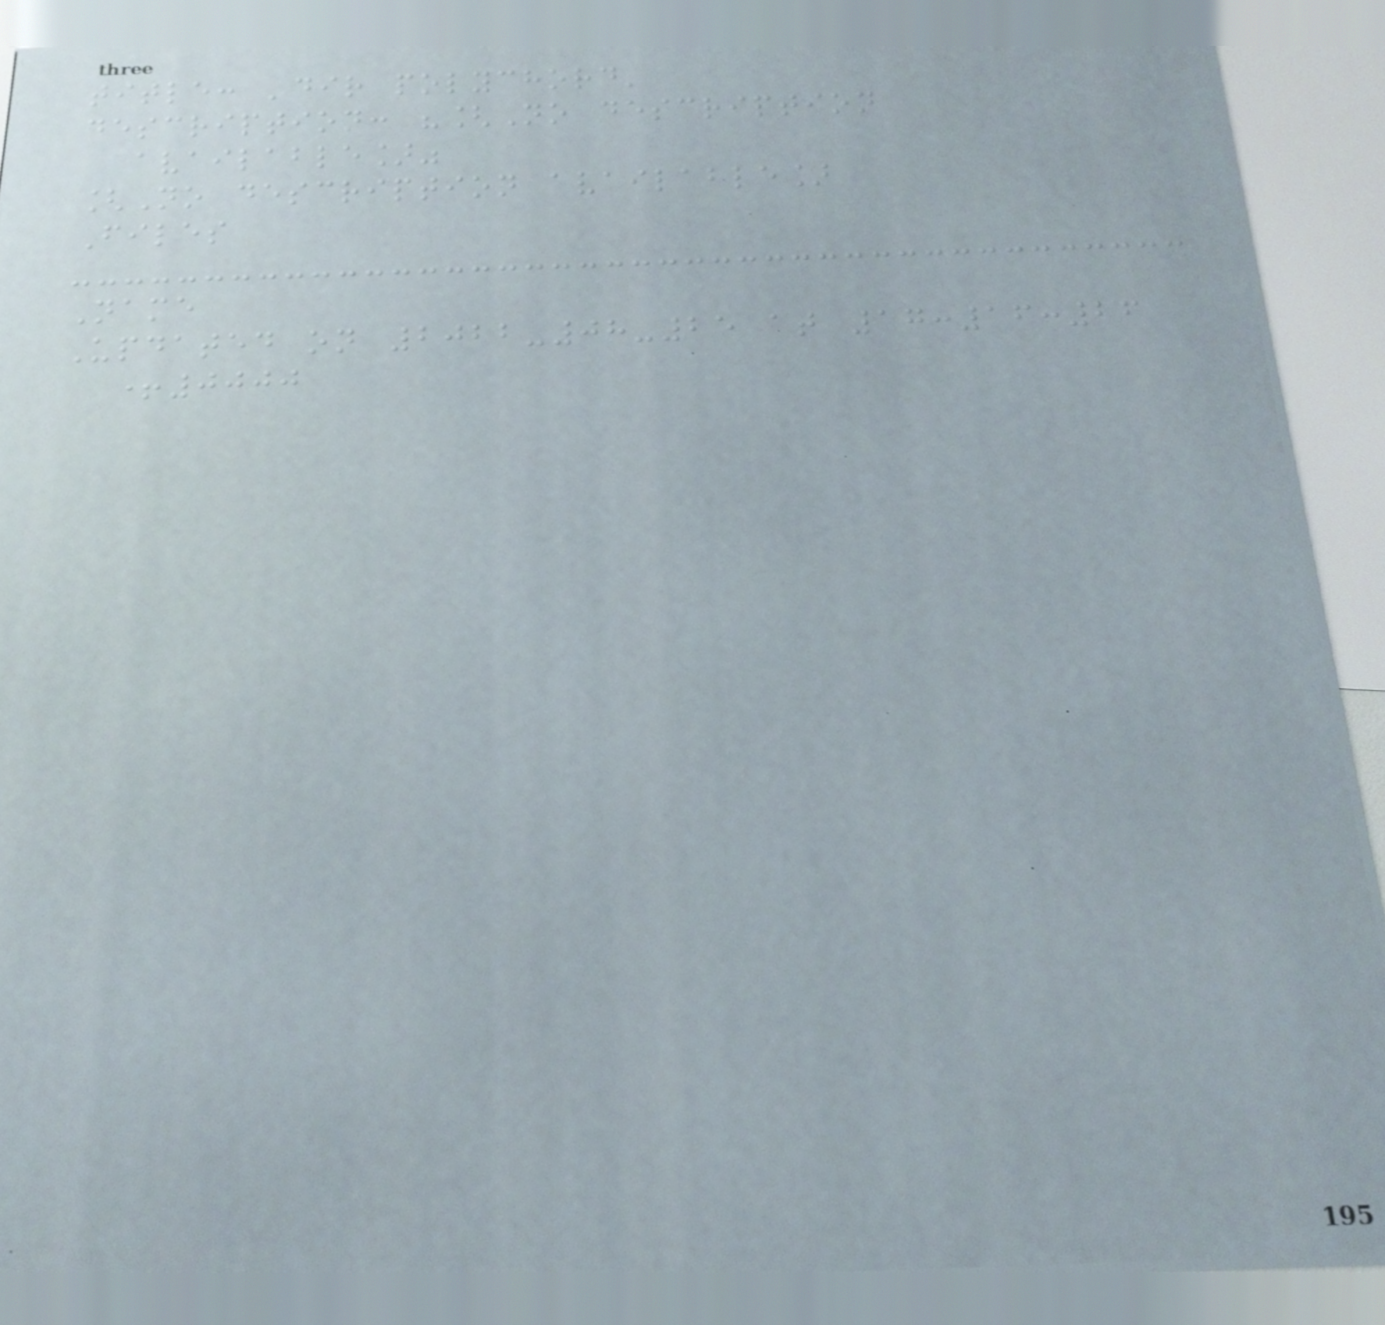title: 'dir polychord'
description: "[No description
available]"
[No description available]
Files
Name
Updated on 2022-08-25 at 17:16:26
+0000
